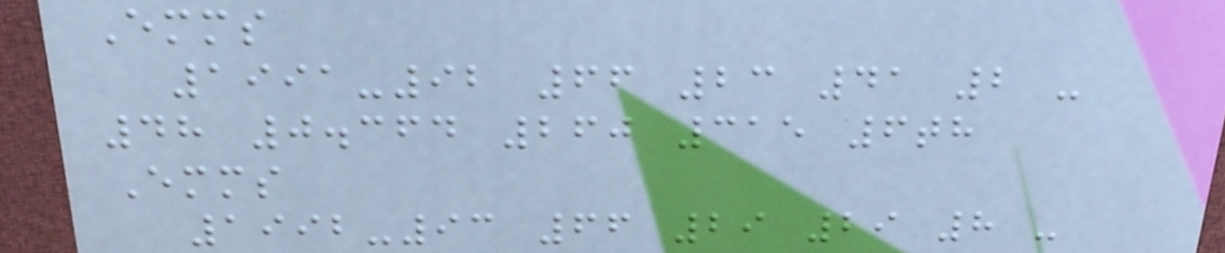Emms
1991-92 66 23 41 2 -
48 0.364 260 315 6th
Emms
1992-93 66 29 29 8 -
